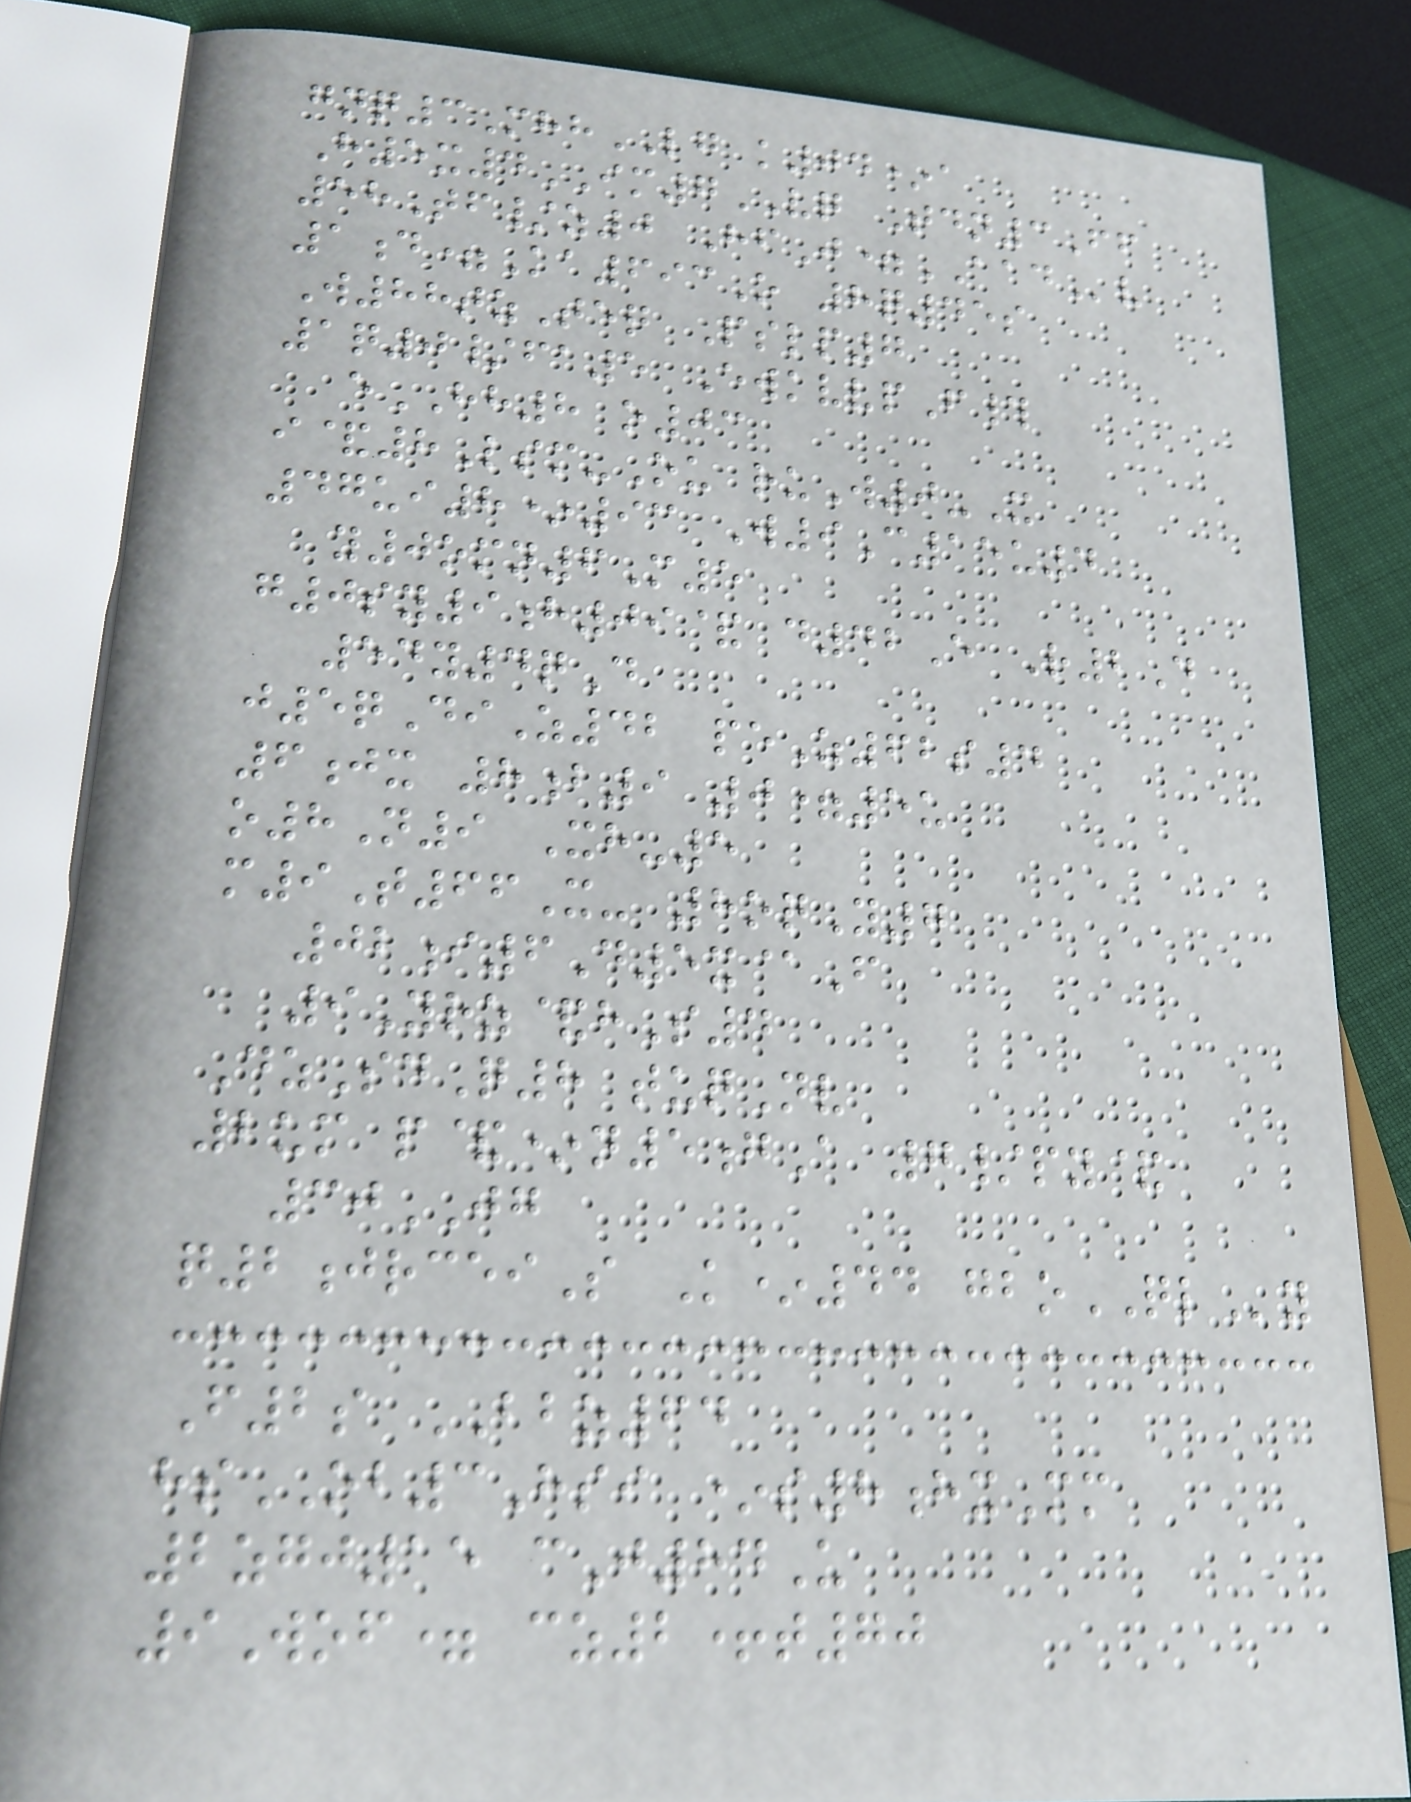gnq3MhhLG k04*a
H5x4IM7VQ Tdn3Ff
58Tf/z0 HfJ=AADv
1d=Ka693O 8q45s
W88tzTeq Pslp7
1q0/fa5 EwkvvpF#
eHH8 o03
i&8Lsm-Ou ruW0-X
47ui8*93 W9C15u4
y0omn6M5
g0sy9h09& d42E R2D
54y4qD
j5qDiZ42 peZ62s4
6jx 8b9 0=5u
o8N9 Xh-5
m9T66X- 8oqY7
02i6D5x@F
9Yrz&hS4
DzSdQ8 tuqNv
2um p&*n5gA 7/py&
30JG
q2jrceiS K*44 gboQLy
F2s BBZ64
hsOB3Hsi *s8hxMm
2zgj15 cJ84U
9Wof= cz2+t70
